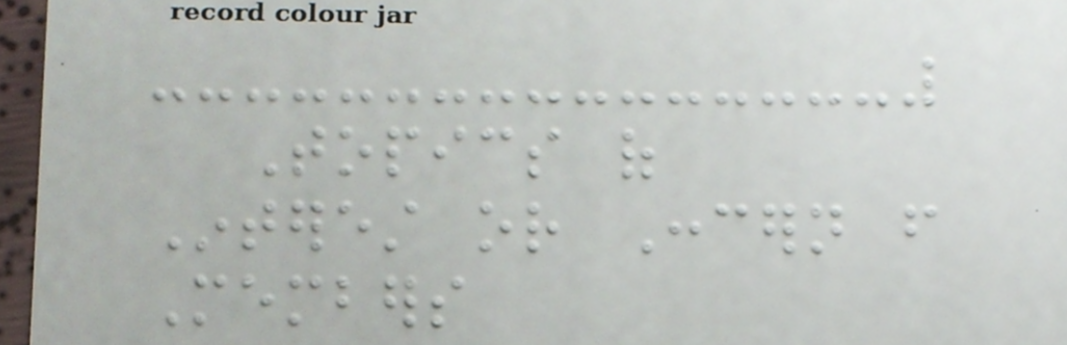Topics of
Interest or Concern from
Members
